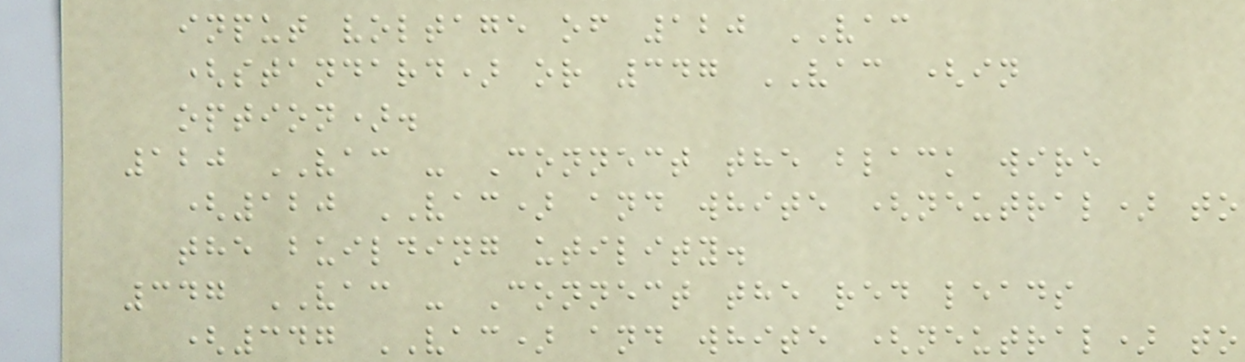input voltage of 120 VAC
(standard) or 347 VAC (in
option).
120 VAC - Connect the black wire
(120 VAC) and white (neutral) to
the building utility.
347 VAC - Connect the red leads
(347 VAC) and white (neutral) to
